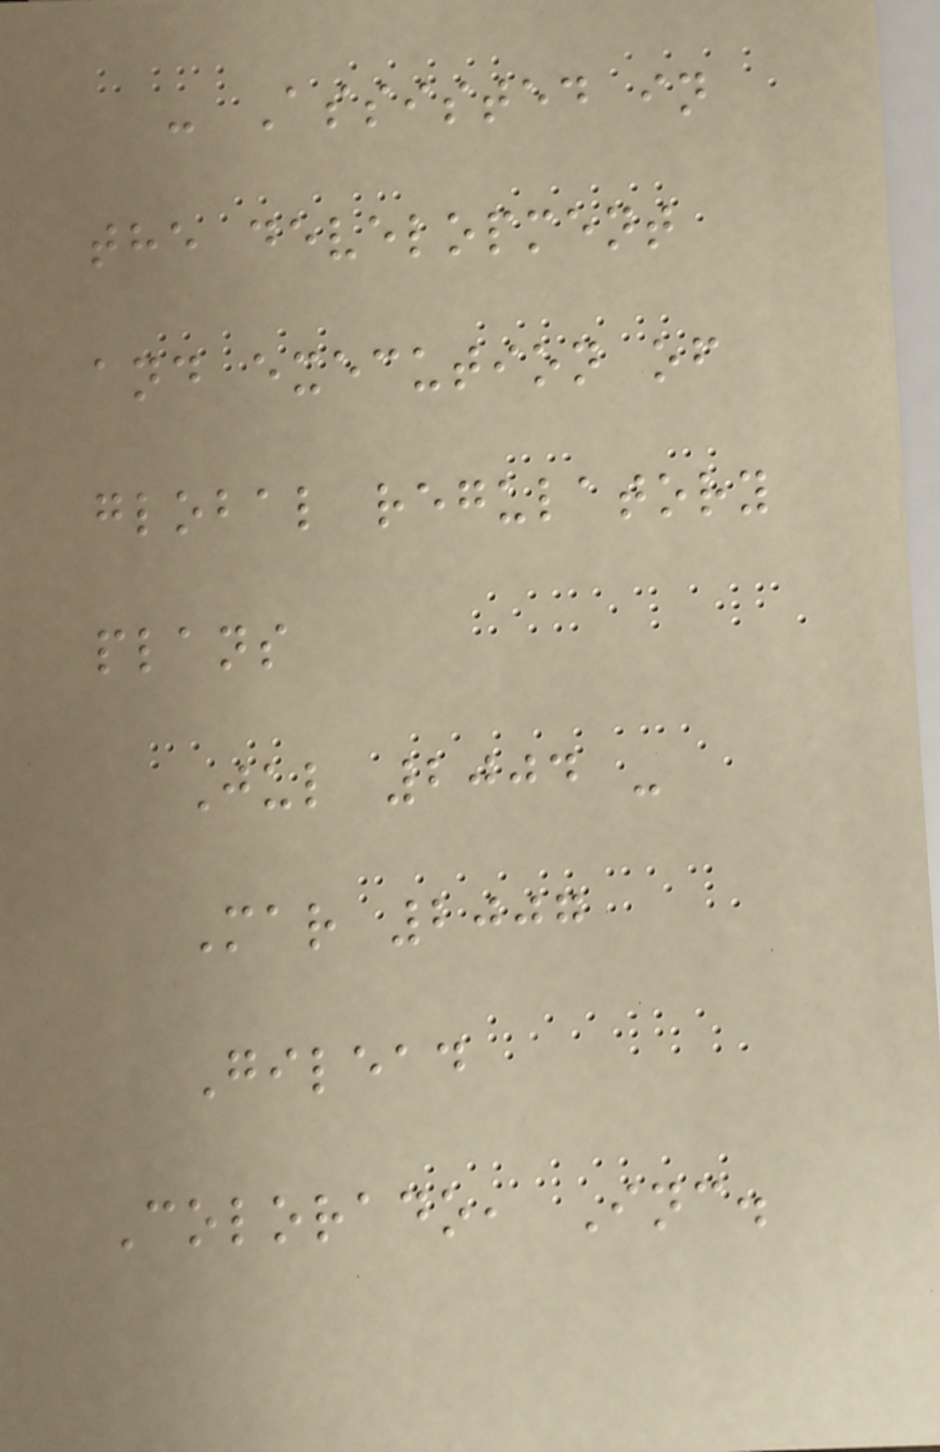- Assisted in
the development
and execution of
global regulatory
plans
Jul 2004 -
Mar 2007
Gilead
Colorado, Inc.
